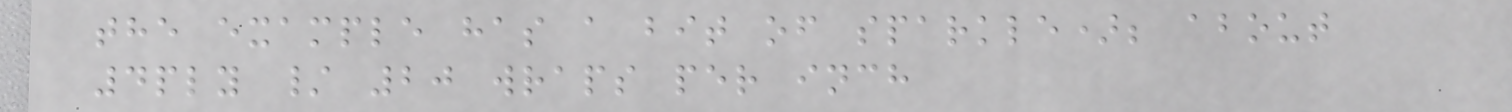the example has a bit of sparkle); about
4ply / 20 wraps per inch
